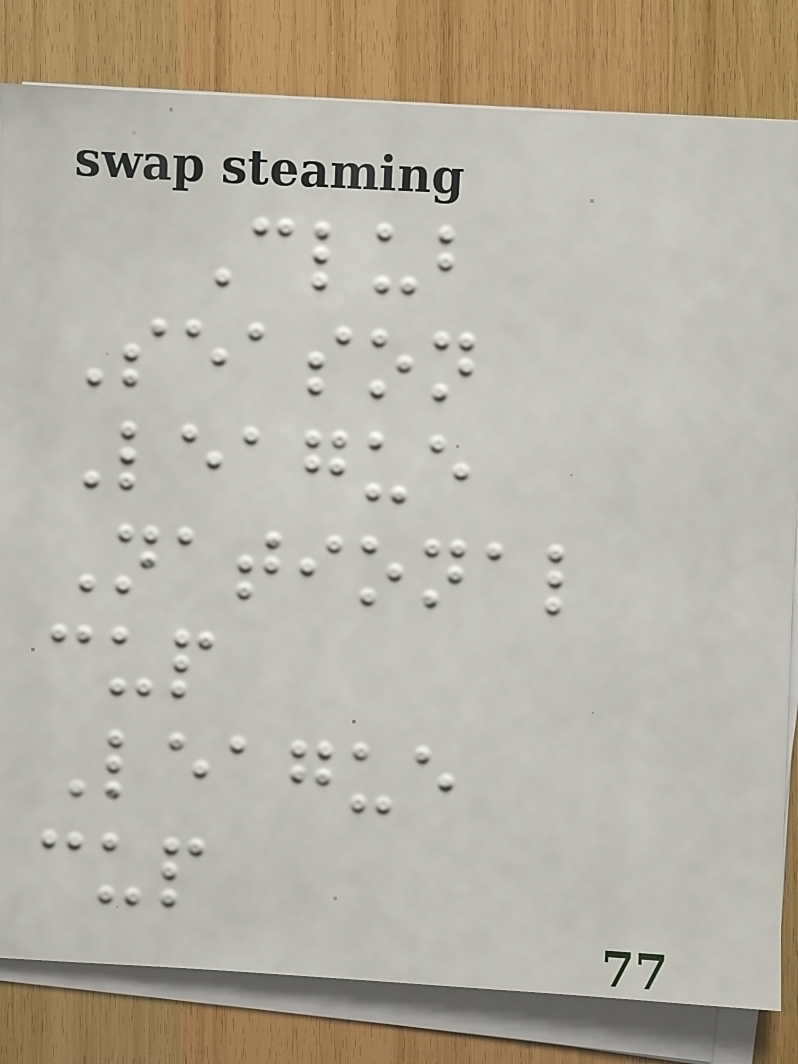Club
Season
League
National
cup
League
cup
